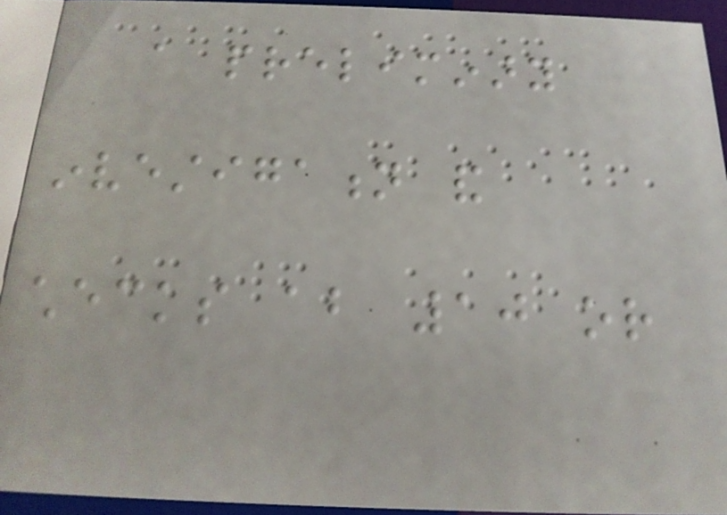a preliminary
investigation and
checks about 10 or
